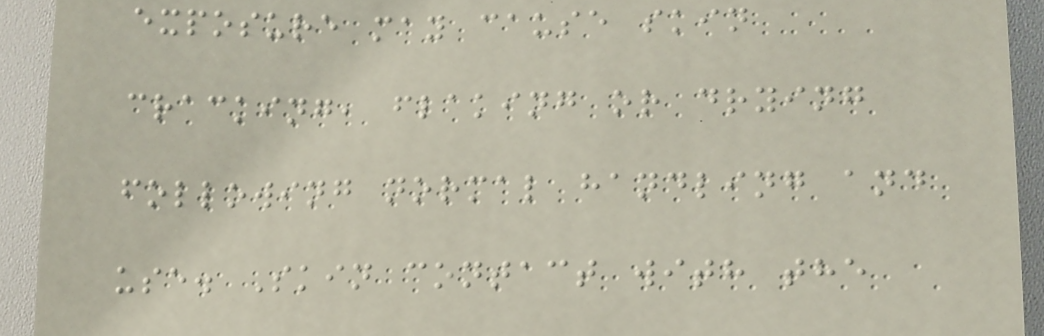exposure may cause skin
cracking, flaking or drying
following normal handling and
use. Skin contact with the
